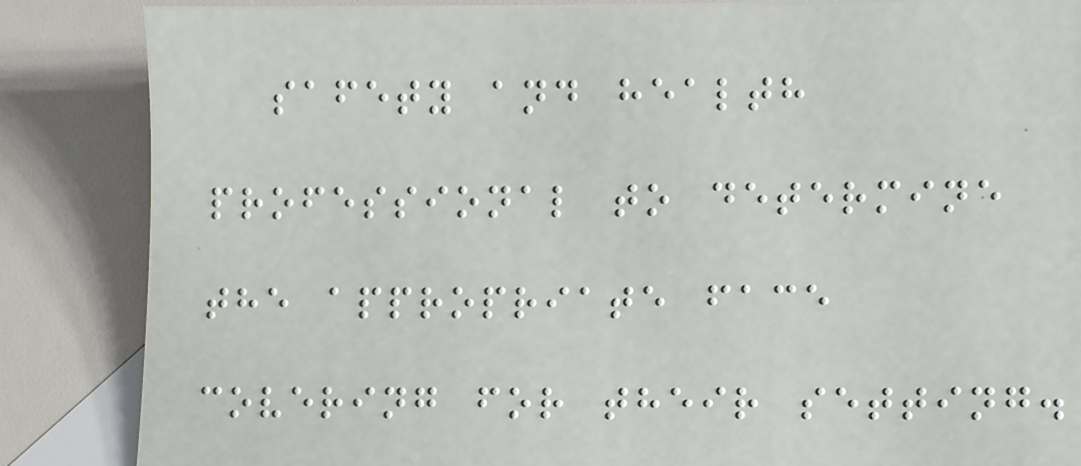safety and health
professional to determine
the appropriate face
covering for their setting.
